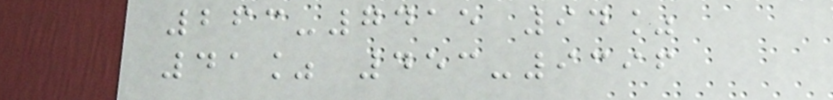263-7415 94%
41% 453-9396
